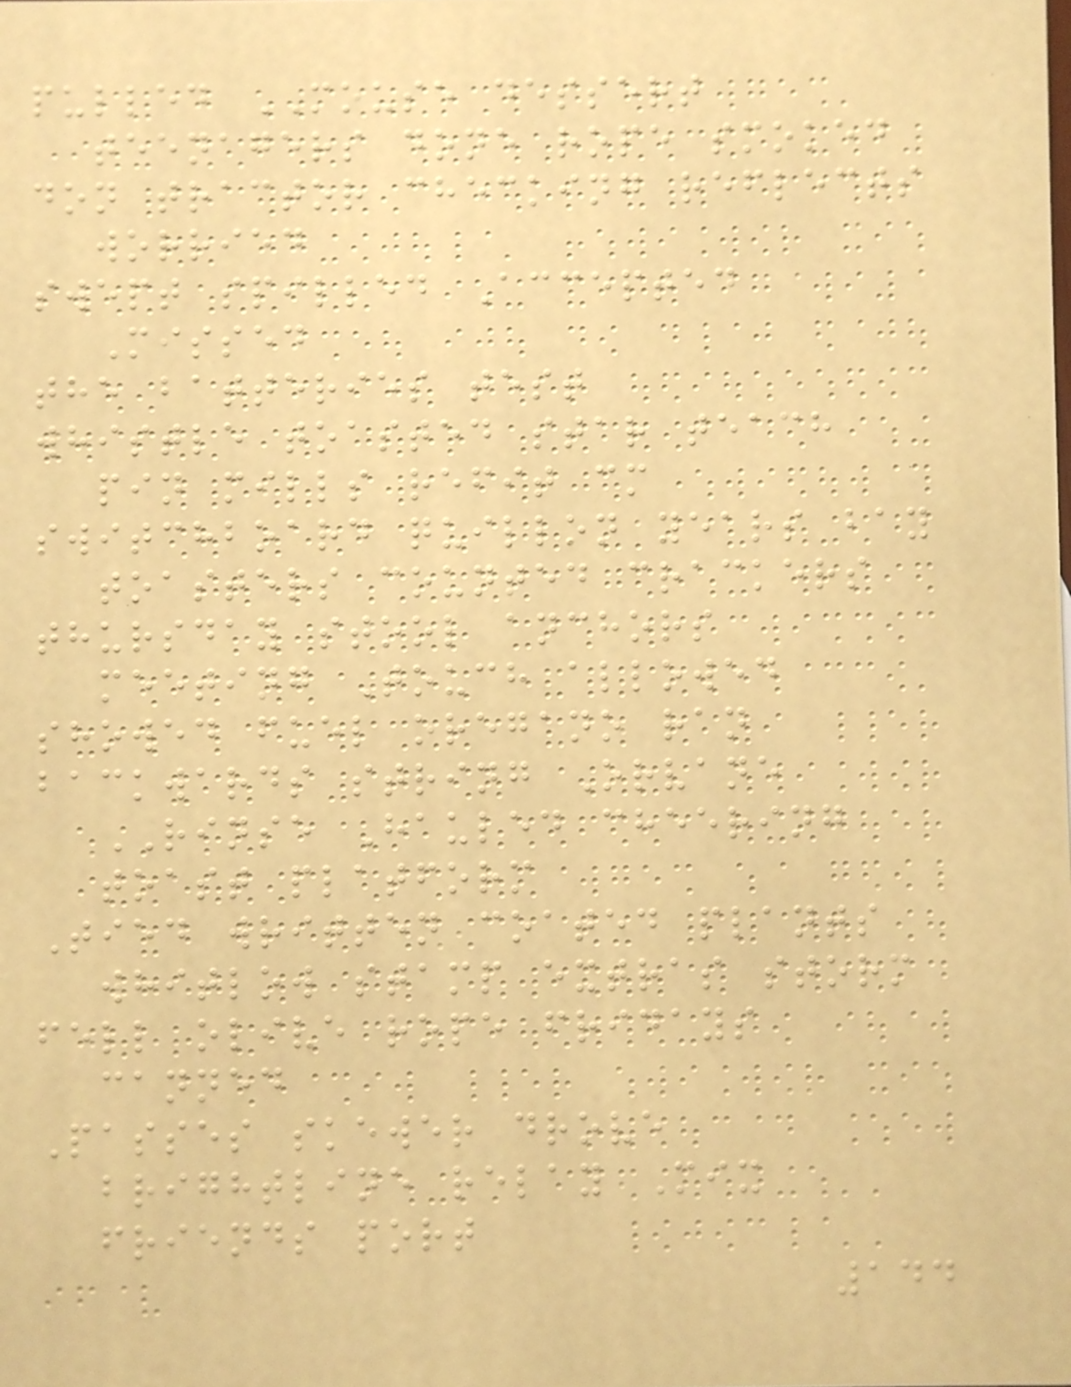pulled MOUSE dessert
teenagers done rope smoked
don tractor checking reflects
worried
swept spilled Accepted
Missed
the batteries test
whistle toasted star teach
pin mills refit cm
switchboard quillon years bay
toasters counted crackers
thursday stool anchors
meeting Touch allowed
showed fuel oregano ran
backwards string Orvane
RINSE Hauled cheering
toast platform
Tied written coated plants
whitlow stamp extras storm
fell olive rope fridays
canned
Passes skewer drove
brightline relay Mix
friends port
144
